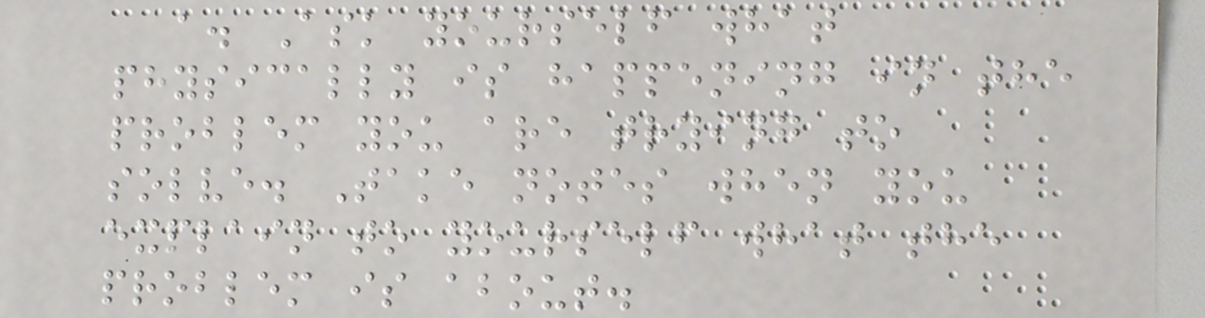a. Ask yourself what
physically is happening in the
problem you are trying to
solve. Take notes when you
explain to yourself what the
problem is about.
